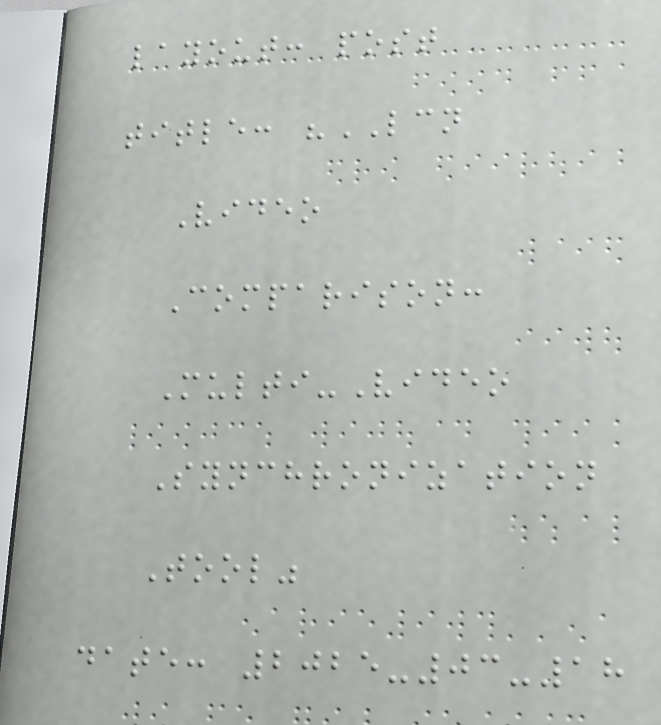layout: post
title: "LCN
Video
Comparison:
Multi-Video
Synchronization
Tool"
date: 2025-03-18
